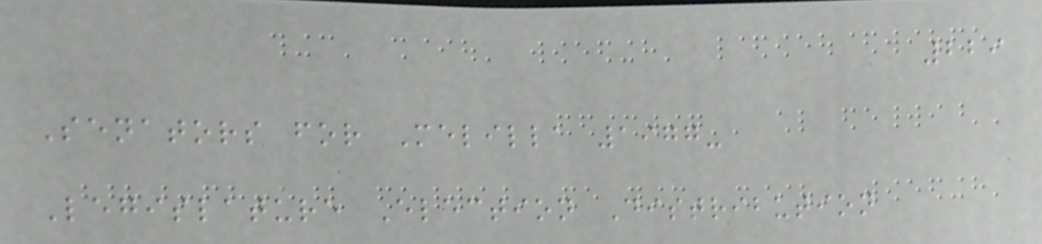229
Senators for Melilla 1977-
Legislature Election Distribution
